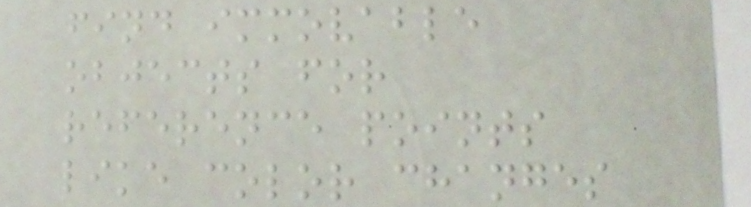find immovable
objects for
reference points
like color changes
